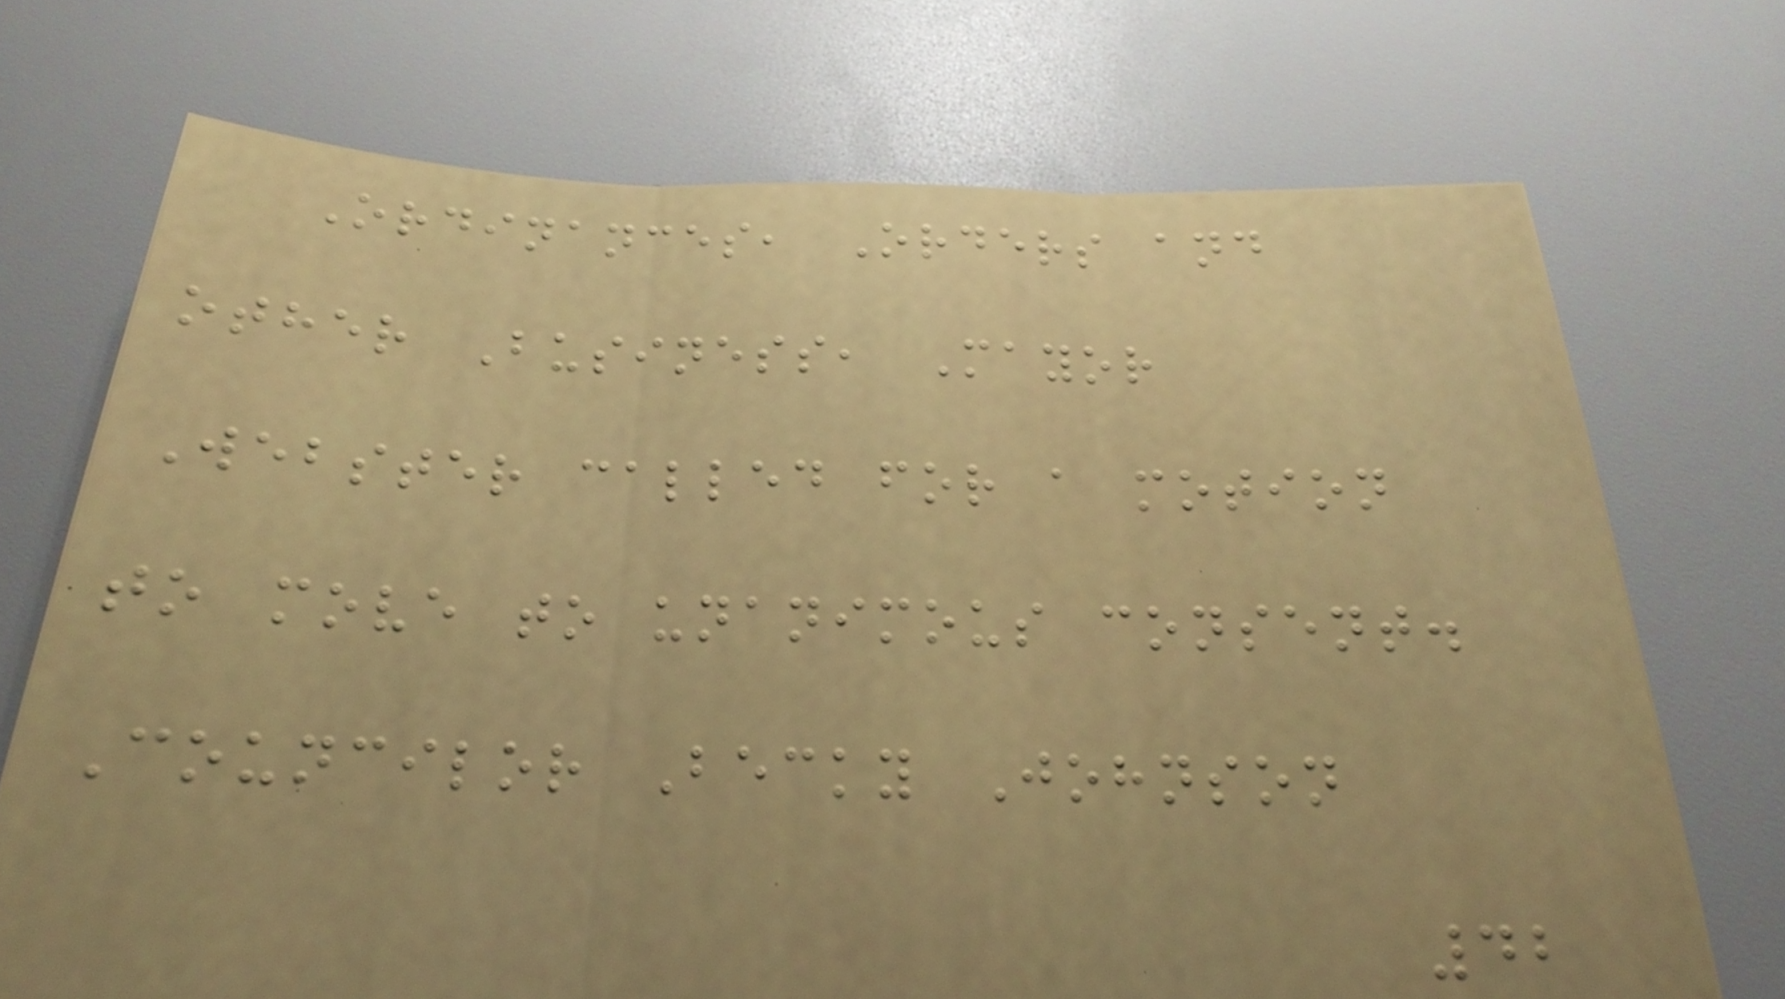Ordinances, Orders and
other Business, Mayor
Webster called for a motion
to move to unanimous consent.
Councilor Becky Johnson
42
